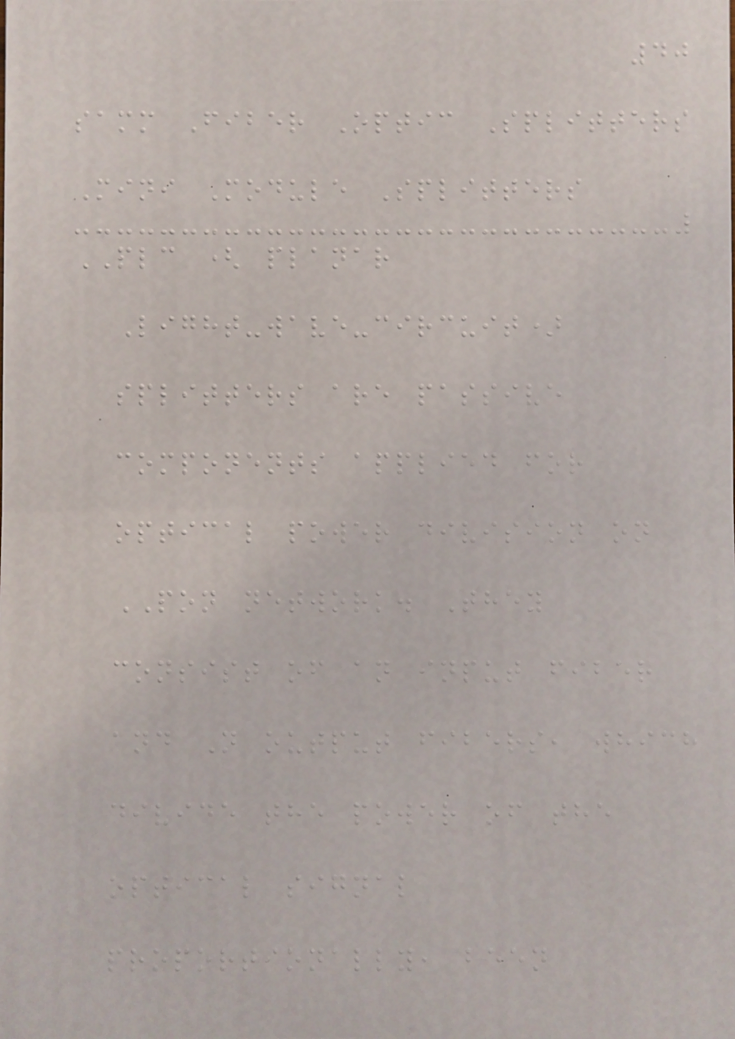40
samm Fiber Optic Splitters
Mini Module Splitters
PLC ( planar
Light-wave-circuit)
splitters are passive
components applied for
optical power division on
PON network. They
consist of an input fiber
and N output fibers, which
divide the power of the
optical signal
proportionally, been
